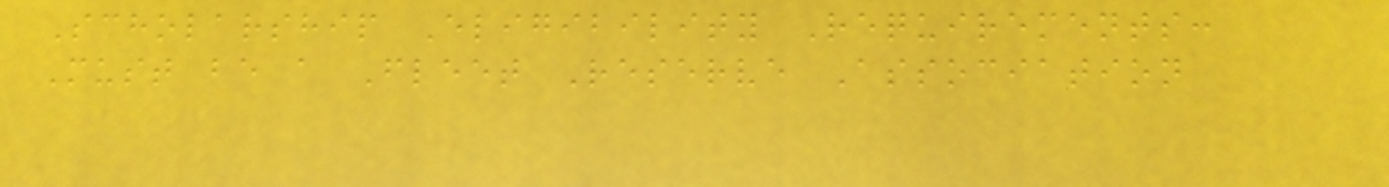Scholarship Eligibility Requirements:
Must be a Fleet Reserve Association
